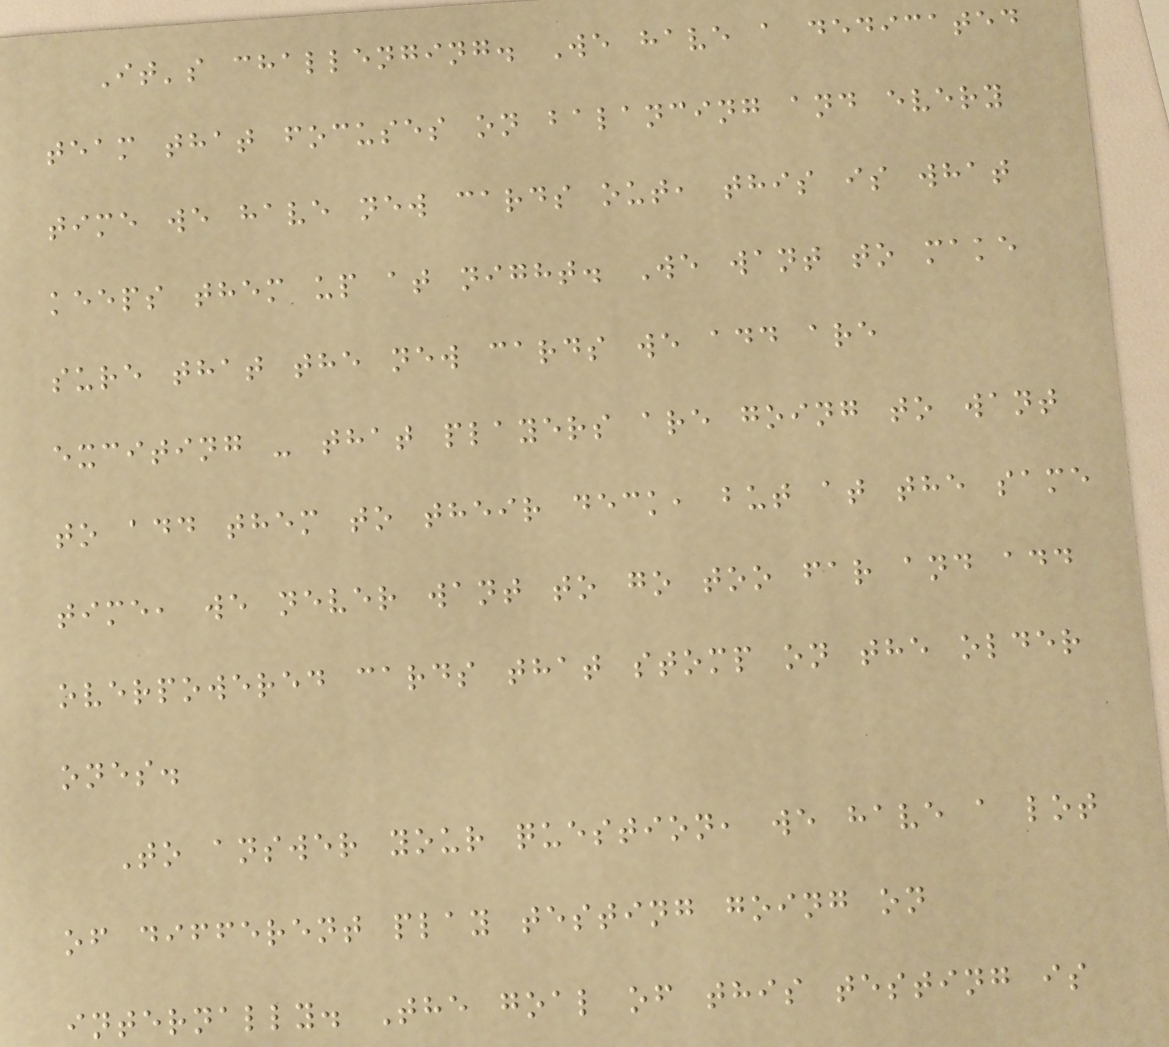It's challenging. We have a dedicated
team that focuses on balancing and every
time we have new cards out, this is what
keeps them up at night. We want to make
sure that the new cards we add are
exciting - that players are going to want
to add them to their deck, but at the same
time, we never want to go too far and add
overpowered cards that stomp on the older
ones.
To answer your question, we have a lot
of different play testing going on
internally. The goal of this testing is
